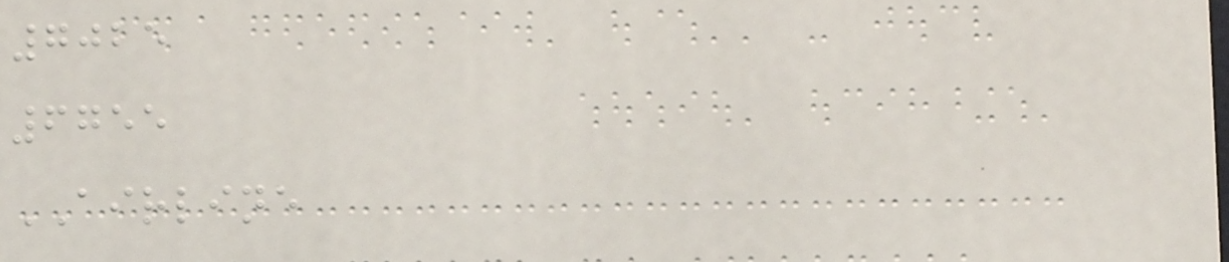7025
6755
AIRLINE
